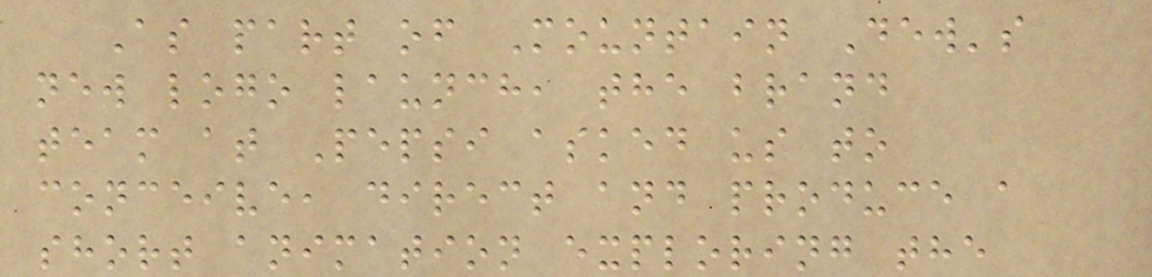As part of Mountain Dew's
new logo launch, the brand
team at Pepsi asked us to
conceive, direct and produce a
short animation exploring the
